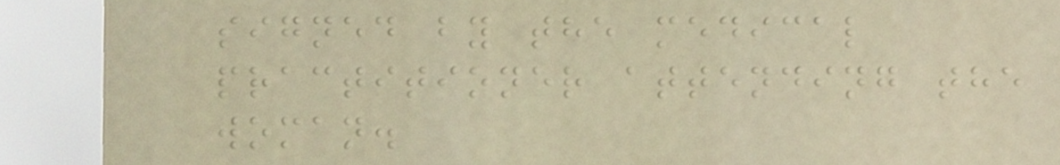signed by the medical
practitioner attending the
woman.
